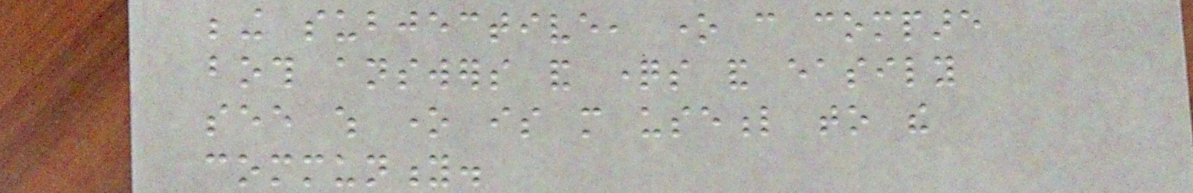being subjective, one can compare
both answers and questions and easily
see which one is more useful to the
community.
